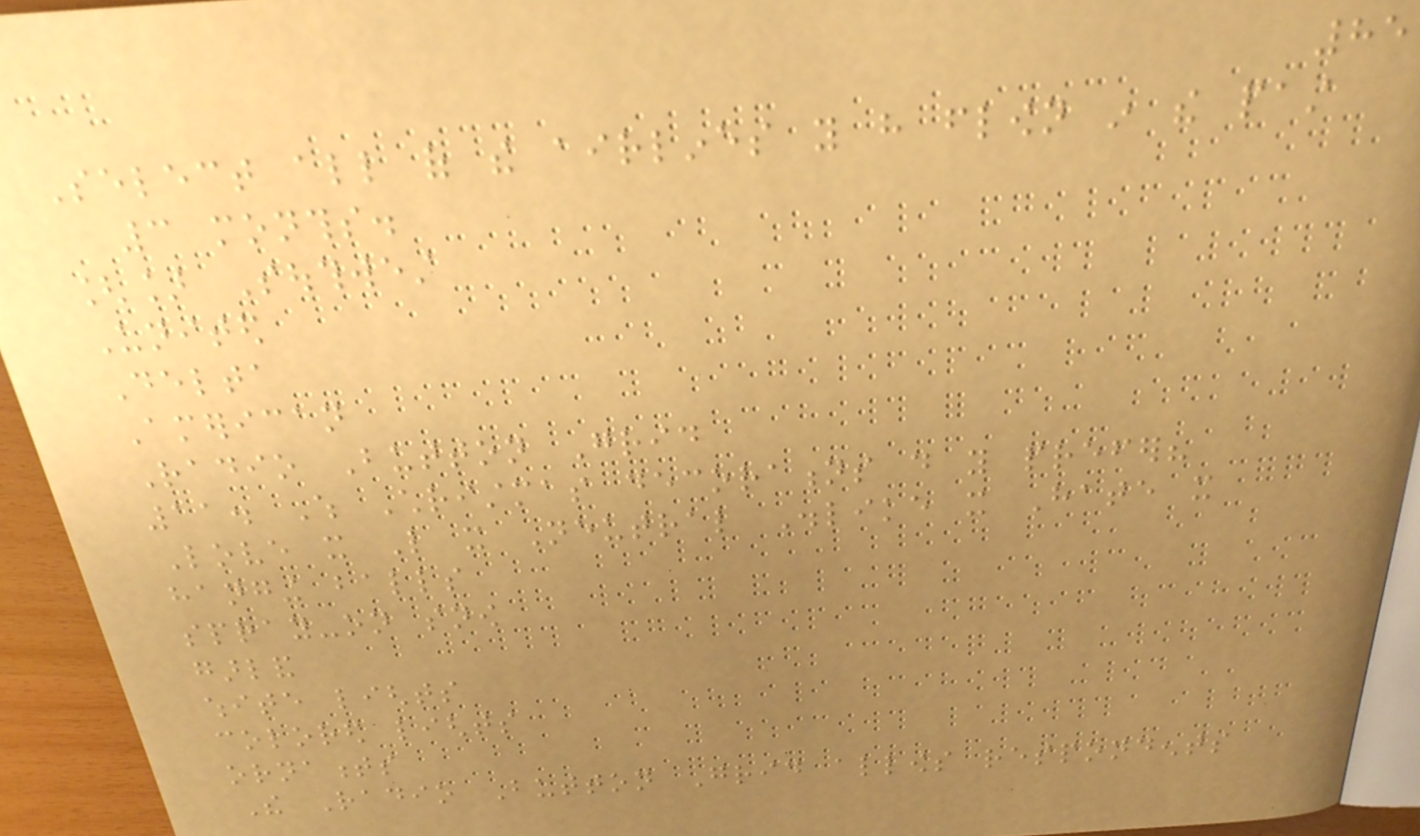85
Select all of the airlines you have flown in the past
3 months.
[] Southwest
United
Delta
American
Radio Button Grid
11. Which Christmas decorations do you prefer?
Love it Like it Neutral Dislike it Hate it
hanging balls
spray-on snow
garland
white lights
colored lights
ornaments
The Radio Button Grid allows respondents
